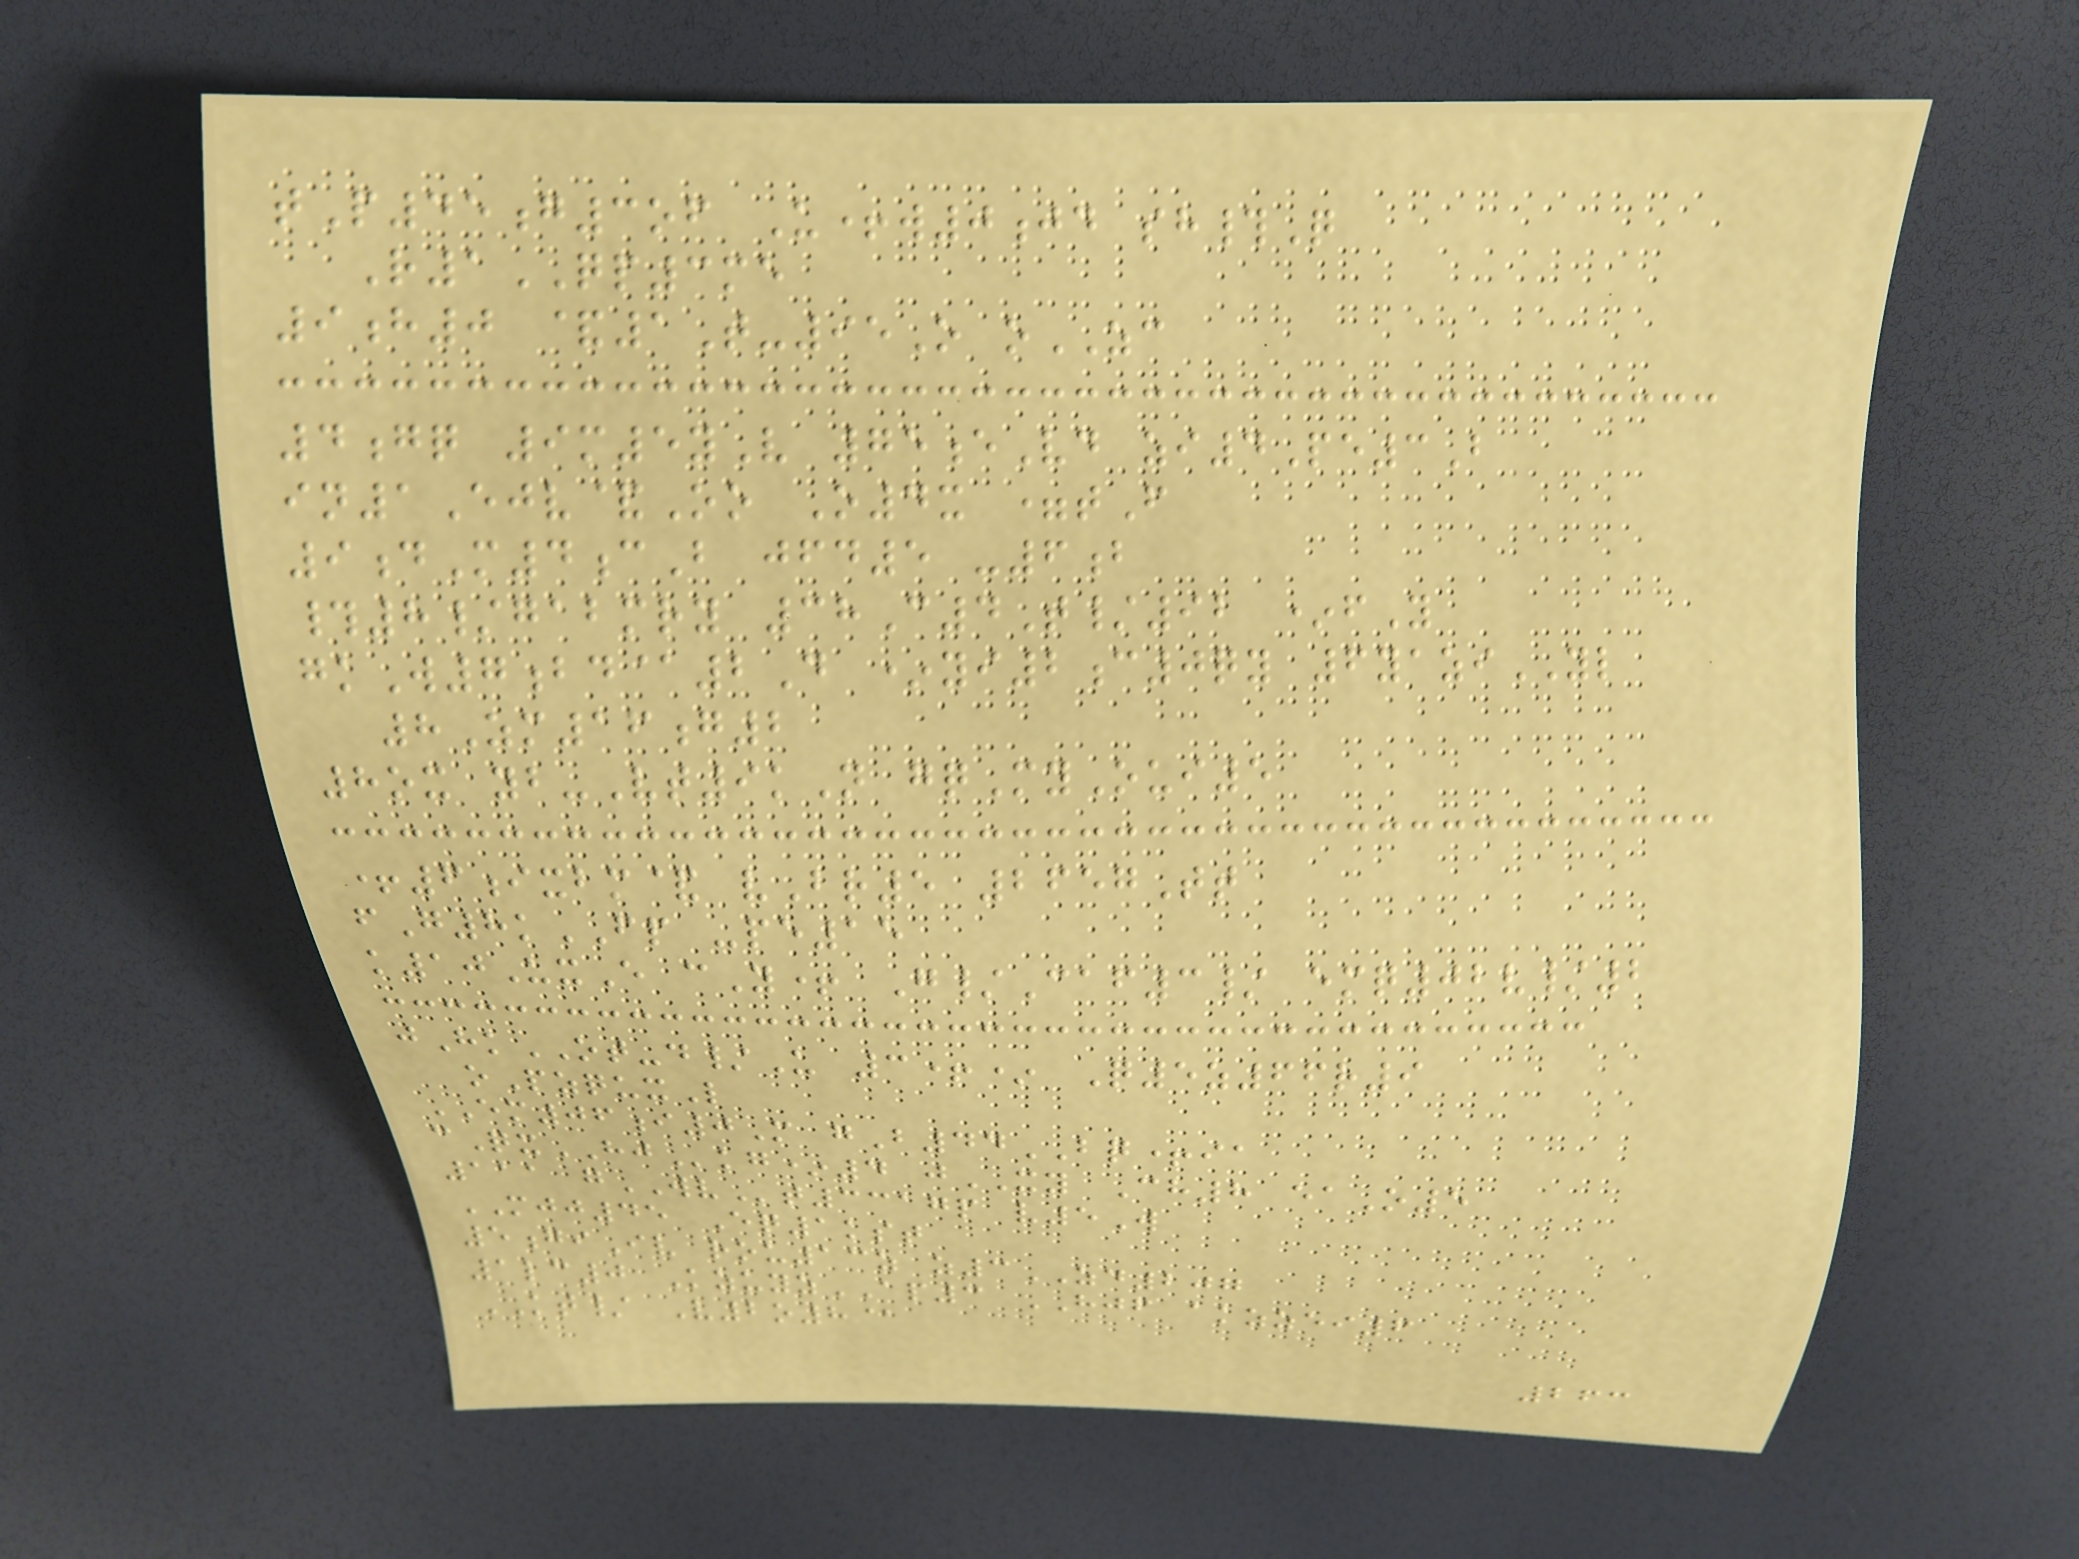tP45g3of U+w0jd sh#Q
R1QP3me
9h0 &1T-95O oZC
4gq 9m5yV 75eVd zi4Pe3B
in1Ejv&Oo O4x =tF
9dM4cB jfd5 -6b
#8/gabmry 38C4T/92 *fY
gkW7bd@2D *yi2c0qy 6yaziYL
8Zm16g2
8ox yb-Vt9kN gqMyOui5
+6ixbm& vBr5 2657Tt
fG8kFP -pe15
k10UxE cY+ G/Caf3/ emq02v/2
jHkOT-d/U 3+* Q5z66r9
oPzquxL
EM06i0M gB44BQ+ia
cQxHJkg*4 jXY Ch8 eaO5
111 gWVt3317p v5W
MJJ45 Eq1kst
5giIv rou13z z3ZD207
1lc0 KzuyzAP3 HJF akzzei6
KT/ V2o8@
263
